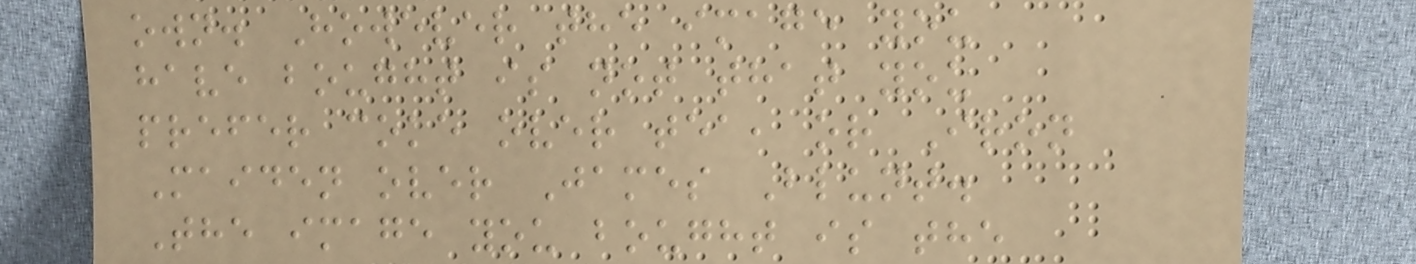own. However the image you
have bought is not that you
prefer coke over tea, or Iron
Maiden over James Blunt.
The image you bought is the
